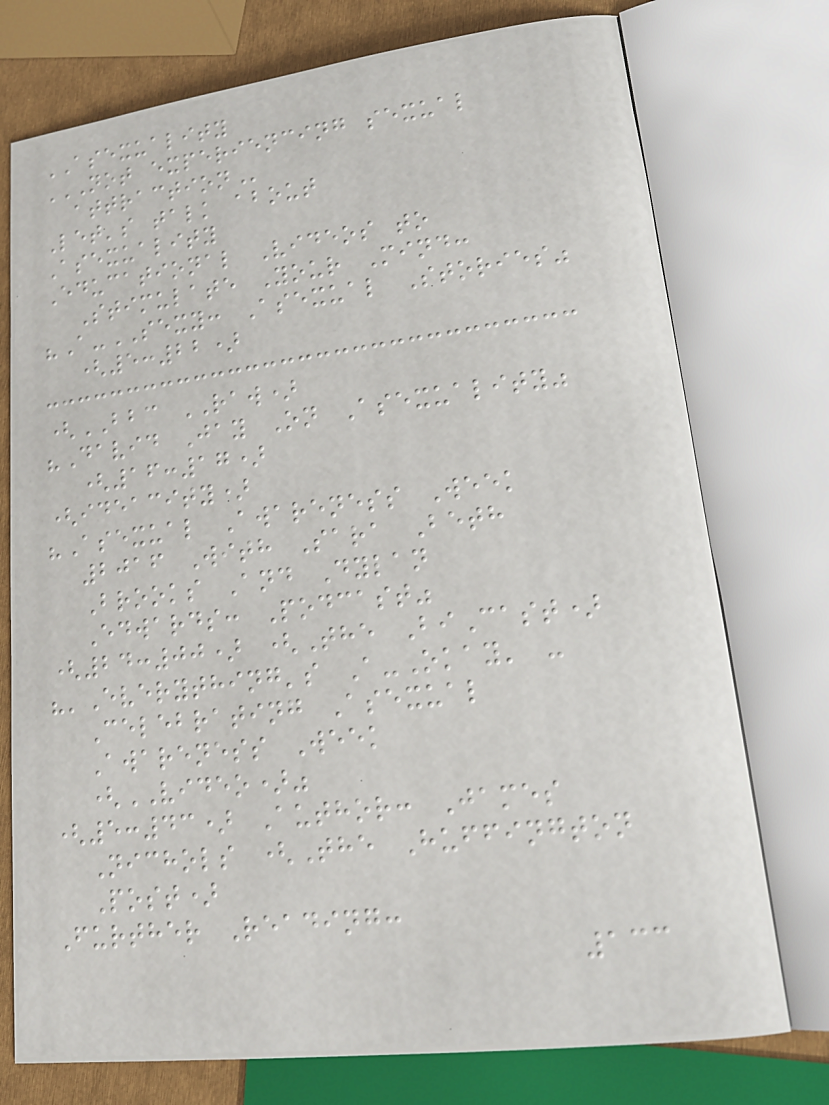ASEXUALITY
NOT EXPERIENCING SEXUAL
ATTRACTION
Let's talk about
Asexuality
Educational Videos to
Stimulate Your Mind:
"A-SEXY: Asexual Stories"
(5:22)
(BBC RAW)
"David Jay On Asexuality"
(16:17)
(ideacity)
"Asexual Awareness Week
2016 With Sara Beth
Brooks And Dylan
Edwards: Podcast"
(24:00) (The BiCast)
"'Everything's A-Okay' -
Celebrating Asexual
Awareness Week
(VIDEO)"
(5:43) Author: James
Nichols (The Huffington
Post)
Further Reading:
133
